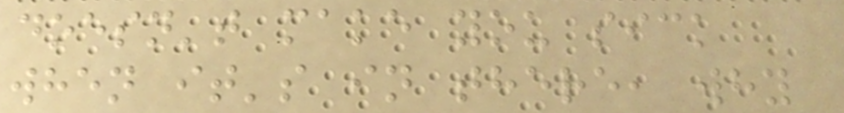doesn't make you sick
when it's in there, why
